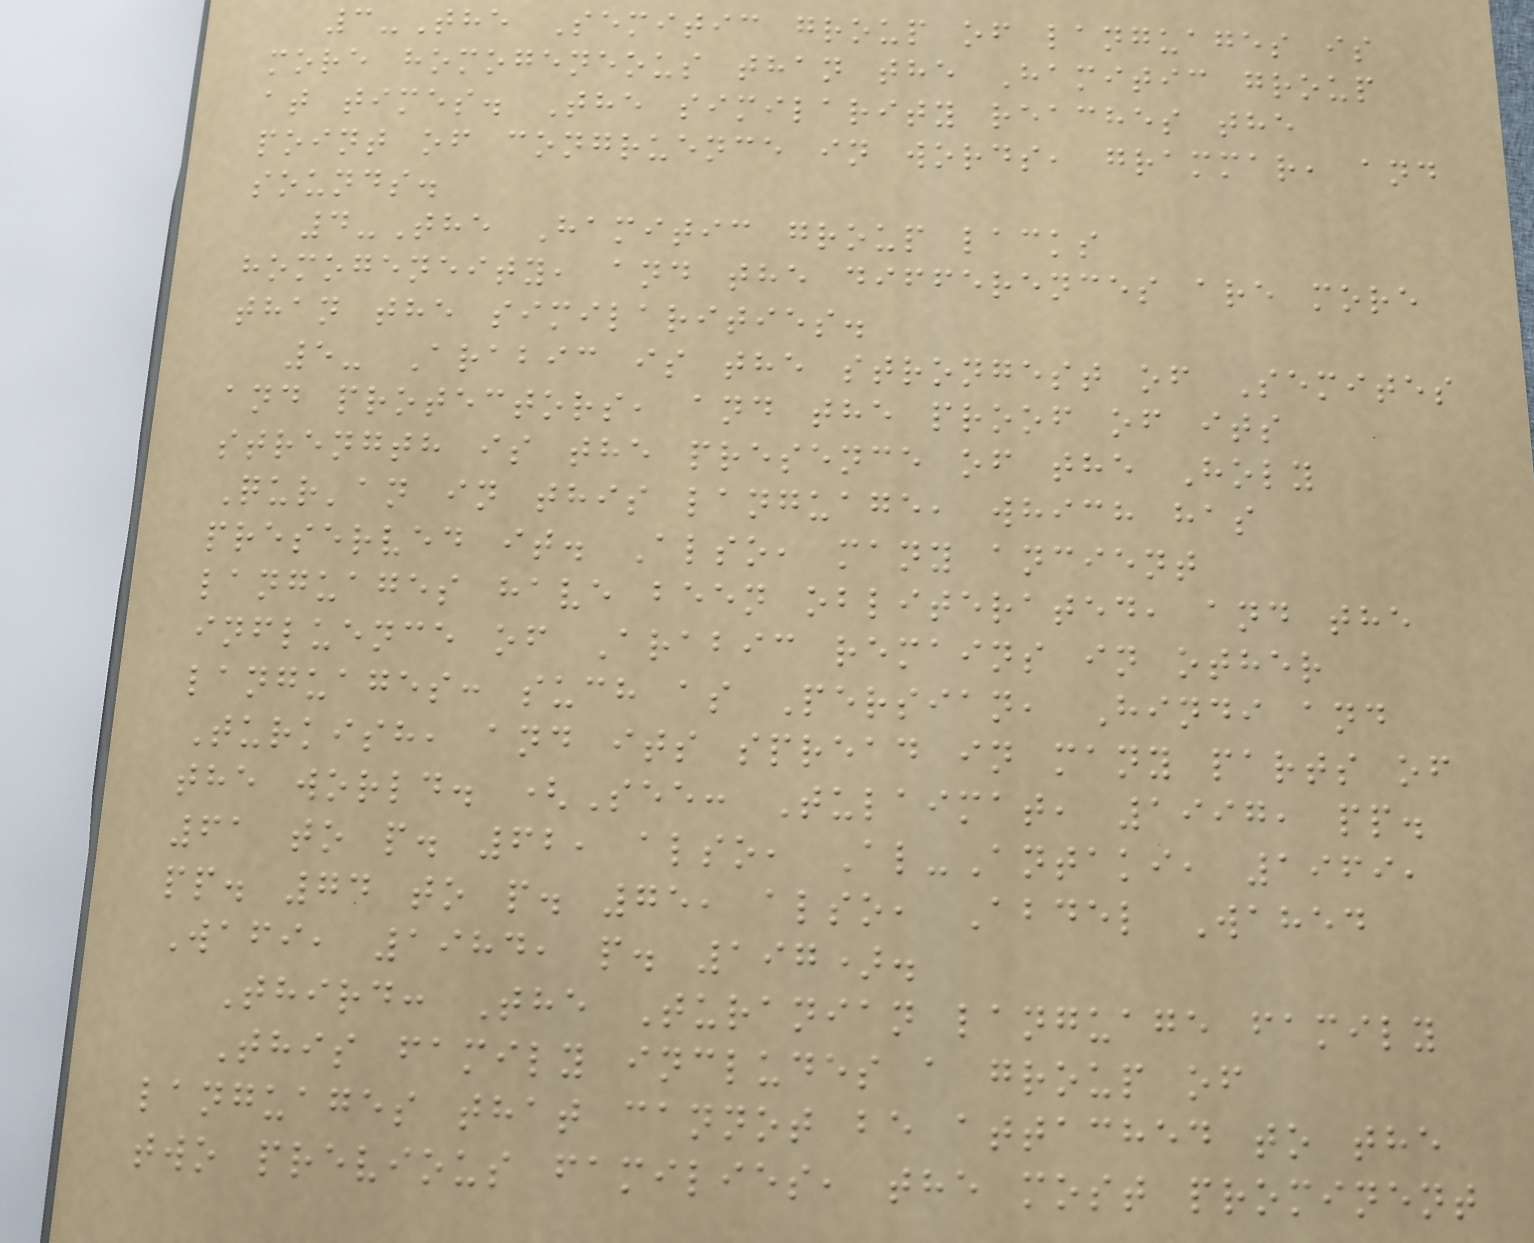3-The Semitic group of languages is
more homogeneous than the Hamitic group
at times. The similarity reaches the
point of congruence in words, grammar, and
sounds.
4-The Hamitic group lacks
homogeneity, and the differences are more
than the similarities.
5- Arabic is the strongest of Semites
and protectors, and the proof of its
strength is the presence of the Holy
Qur'an in this language, which has
preserved it. Also, many ancient
languages have been obliterated, and the
influence of Arabic remains in other
languages: such as Persian, Hindi and
Turkish, and its spread in many parts of
the world. (See: Tulaimat, 1997, pp.
61 to p. 62, also, Al-Antaki, 1969,
pp. 74 to p. 75, also, Abdel Wahed
Wafi, 1984, p. 197).
Third: The Turanian language family
This family includes a group of
languages that cannot be attached to the
two previous families, the most prominent
